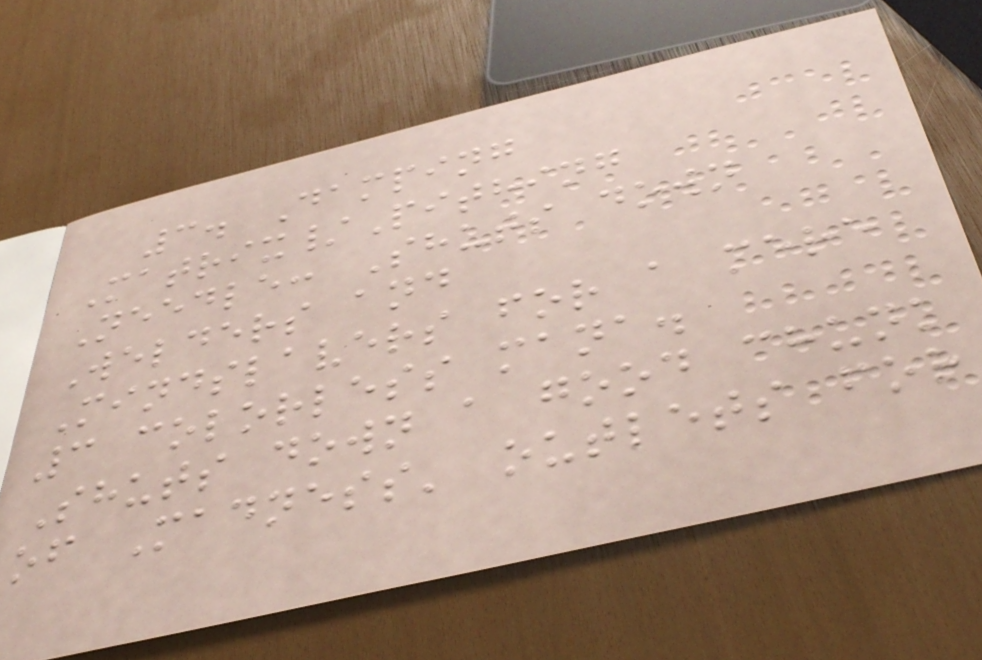3. Damping
Matrix/Pithing
Needle: Shuts down
Welders and
Mindslavers for a mere
3 colorless mana.
Shuts down a good chunk
of Madness' outlets for
